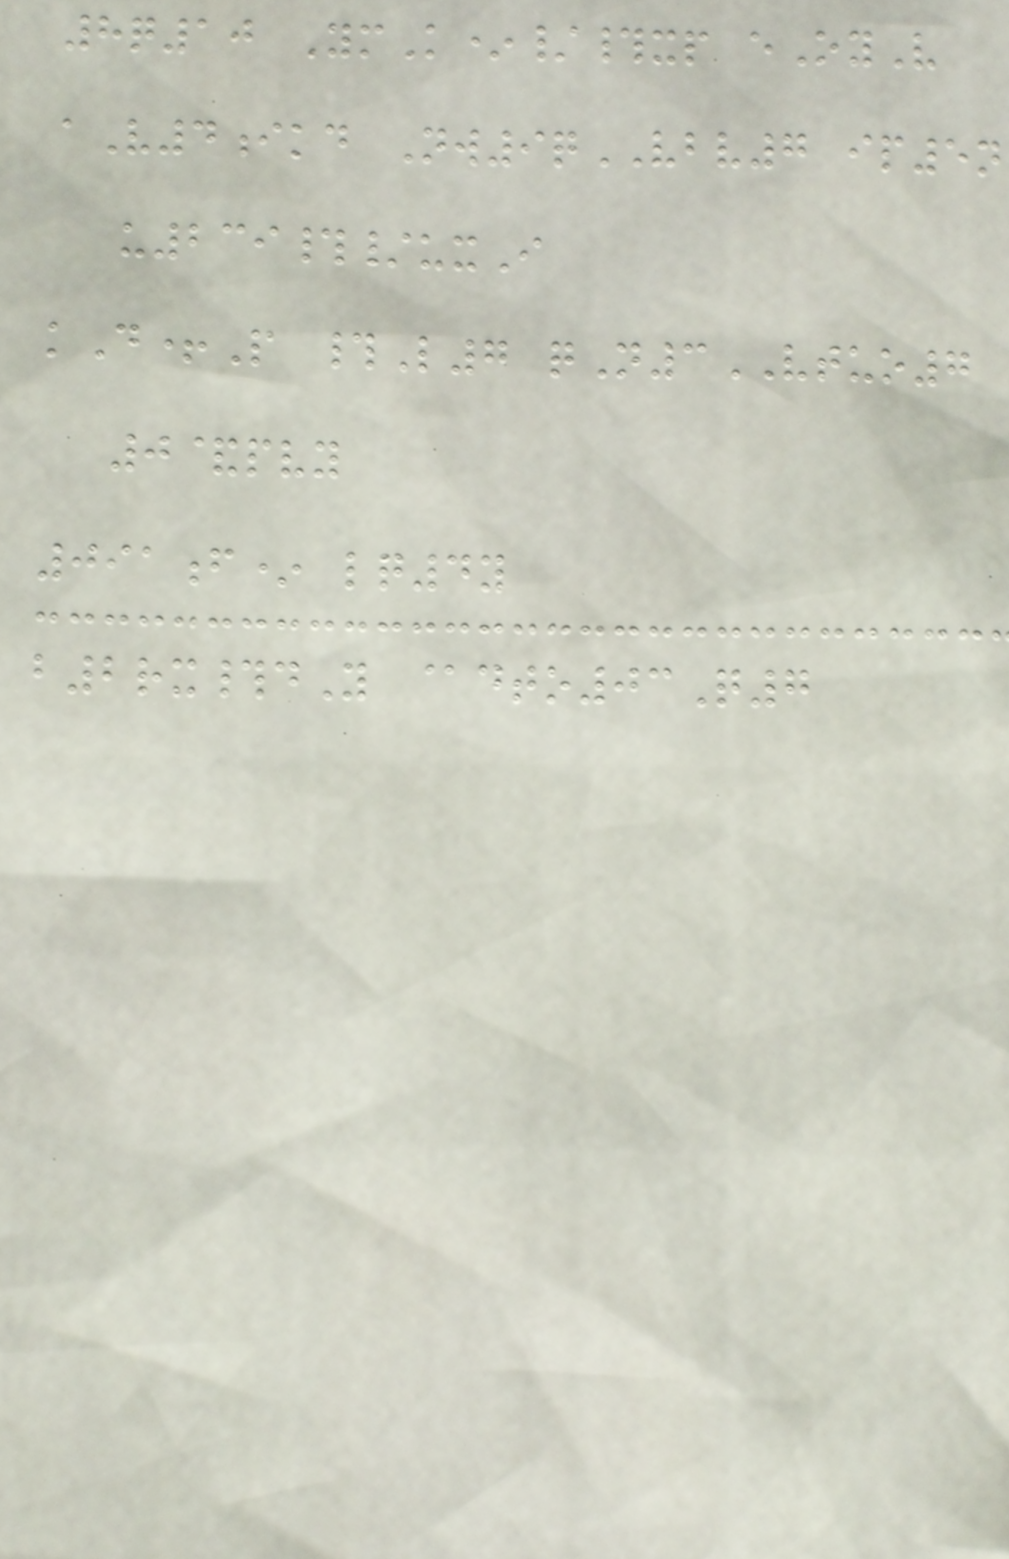8q10 YmK*/#xp eOyV
aV4ikd Nw9qVBV7 ip5n
u239#/uxI
kD+P #L7 qN3VTUO7
0&pvy
091f* lq4y
b2rx#dY @dto03Q7
